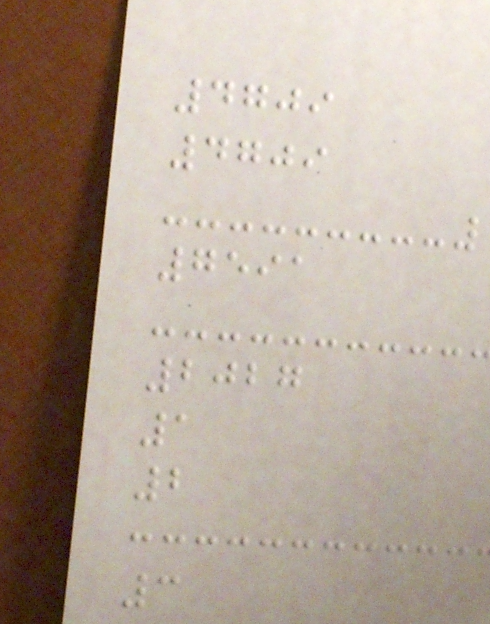4709
4709
7591
2027
1
2
3
